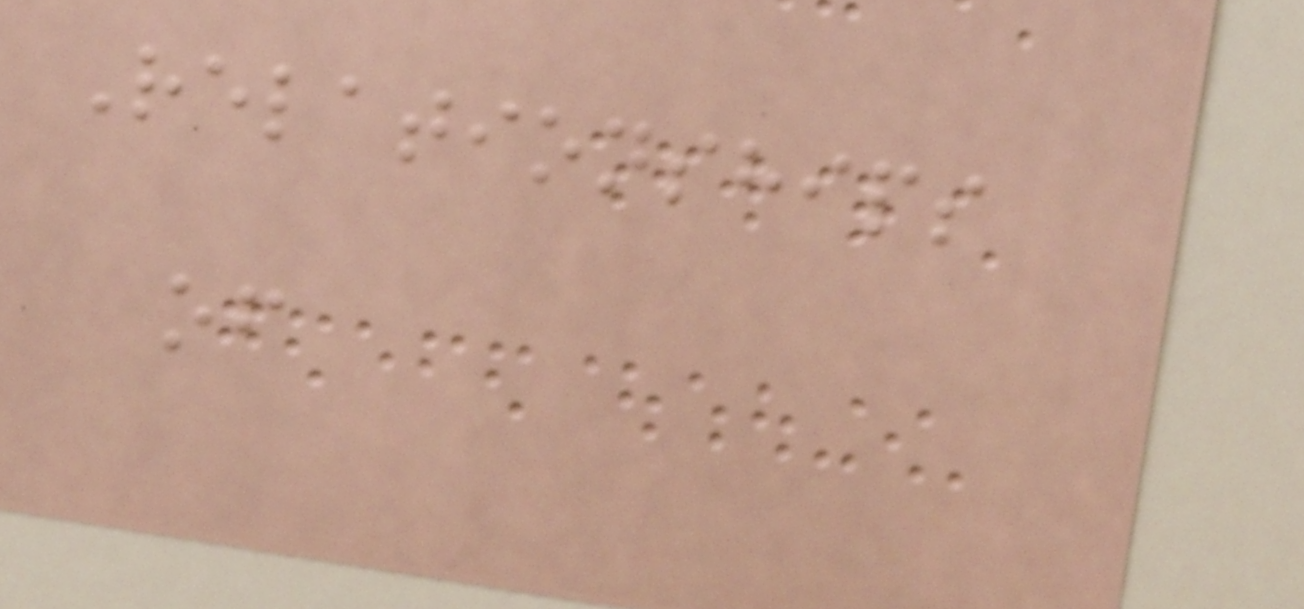Relationships
of
